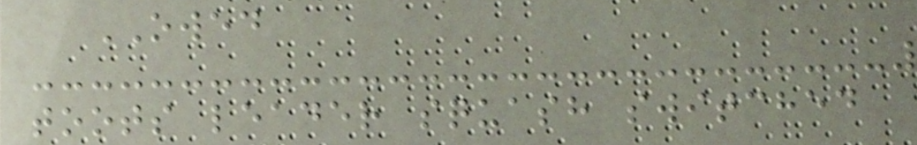OWED
toots leader squash switched
